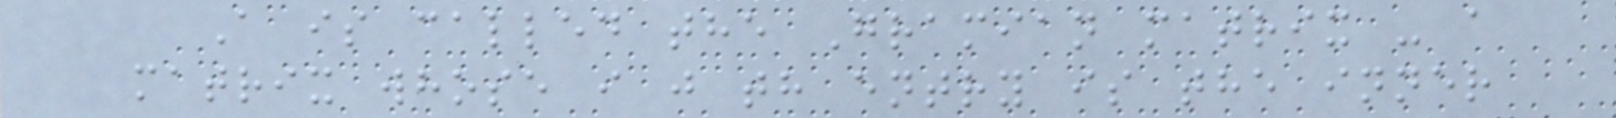A is called the Gramian matrix - a
matrix whose i j th entry is the inner
